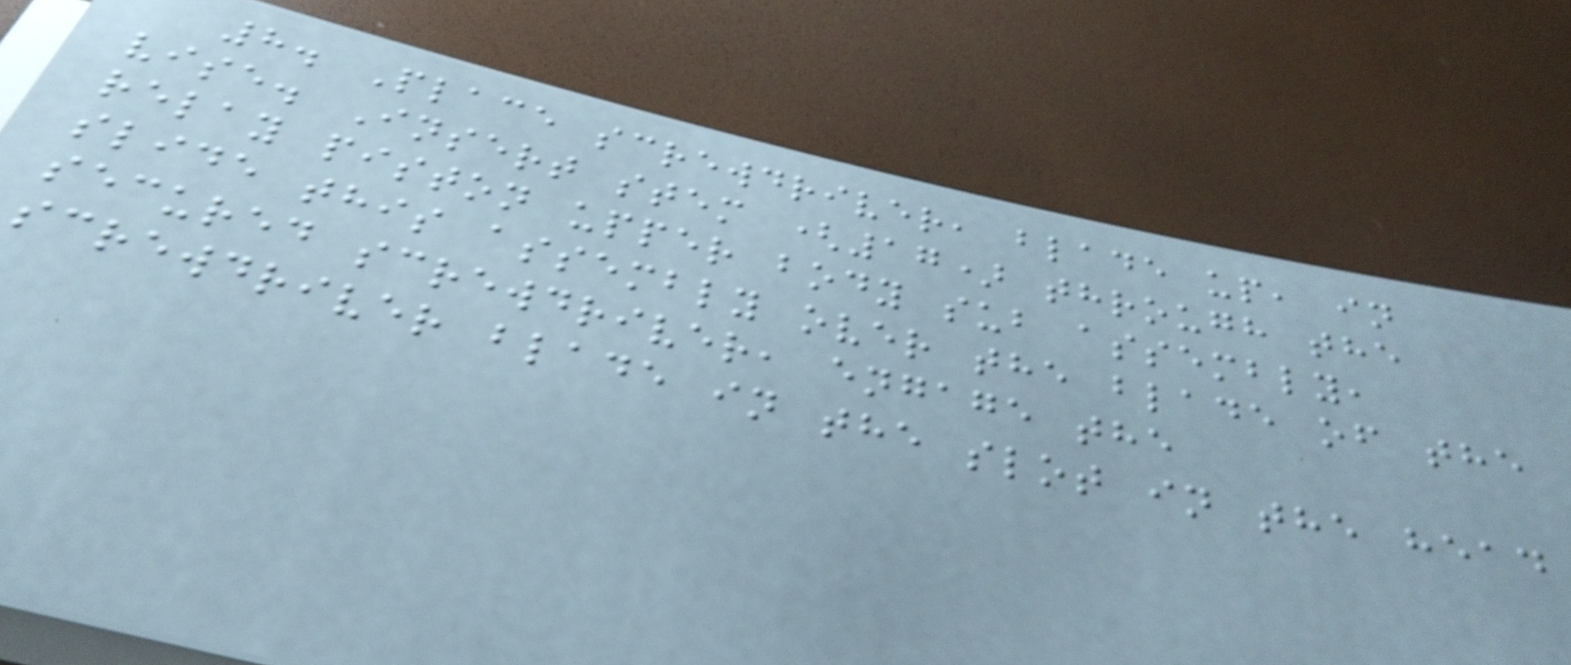8. Place screwdriver, blade up, in
vise. Insert stem (17) through the
relay piston upper body sub assembly,
slide this assembly over the blade of the
secured screwdriver, engage the
screwdriver blade in the slot in the head
